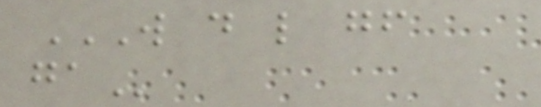W D L GF
GA
